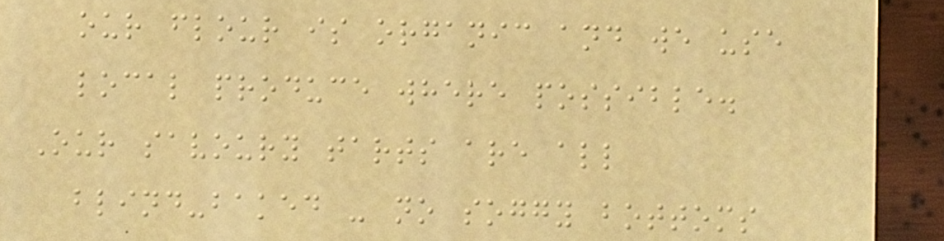our flour is organic and we use
local produce where possible.
Our savoury tarts are all
blind-baked - no soggy bottoms
